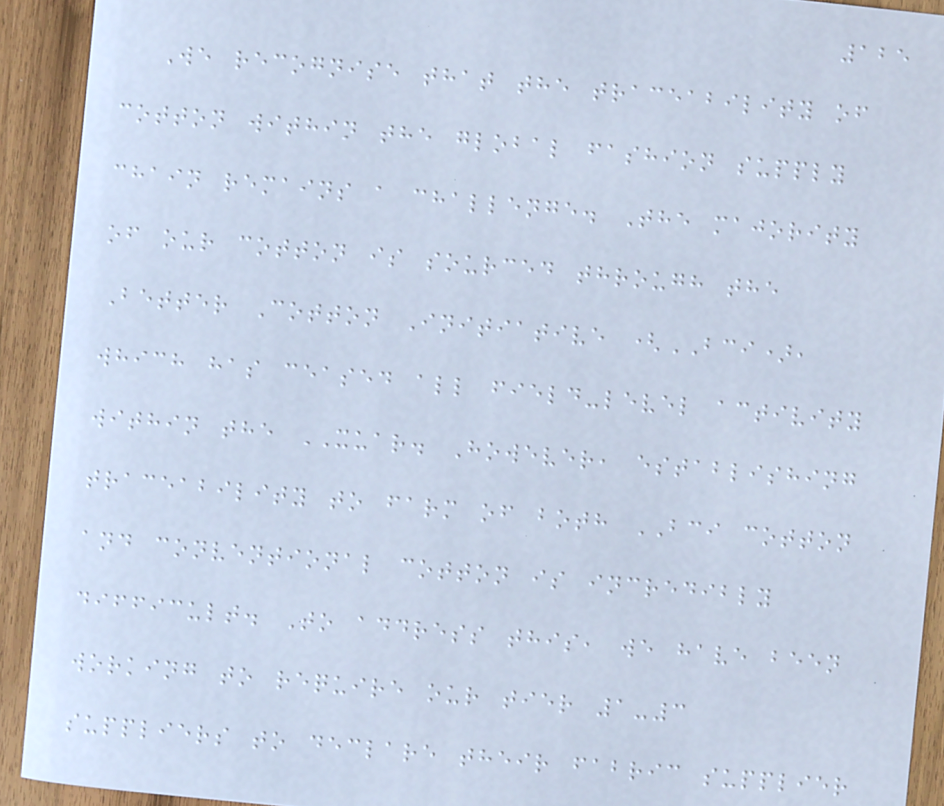125
We recognise that the traceability of
cotton within the global fashion supply
chain remains a challenge. The majority
of our cotton is sourced through the
Better Cotton Initiative (BCI),
which has ceased all field-level activity
within the XUAR. However, establishing
traceability to farm of both BCI cotton
and conventional cotton is incredibly
difficult. To address this, we have been
working to require our tier 1-3
suppliers to declare their fabric supplier
